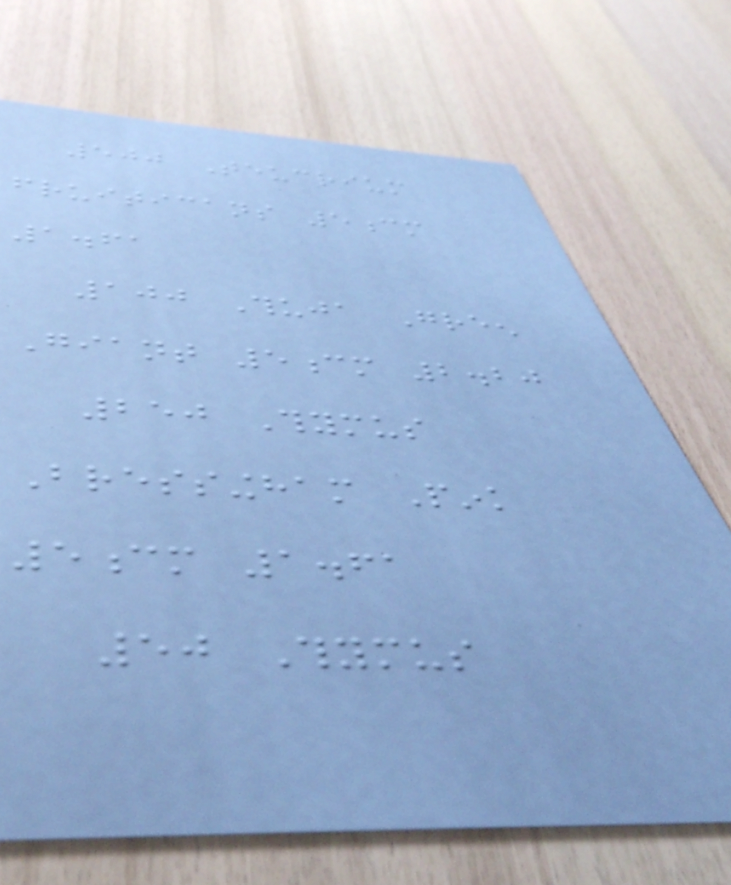500 Teucrium
fruiticans 5cm
1.61
100 Thuja Green
Giant 5cm 2.20
250 Thymus
Bressingham Pink
5cm 1.61
50 Thymus
